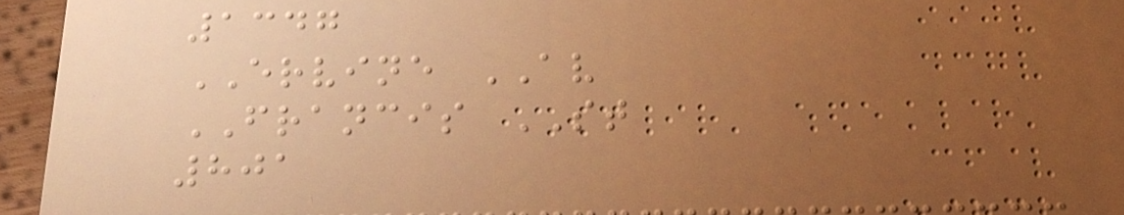1347
ERVINE AV
FRANCIS ST
801
